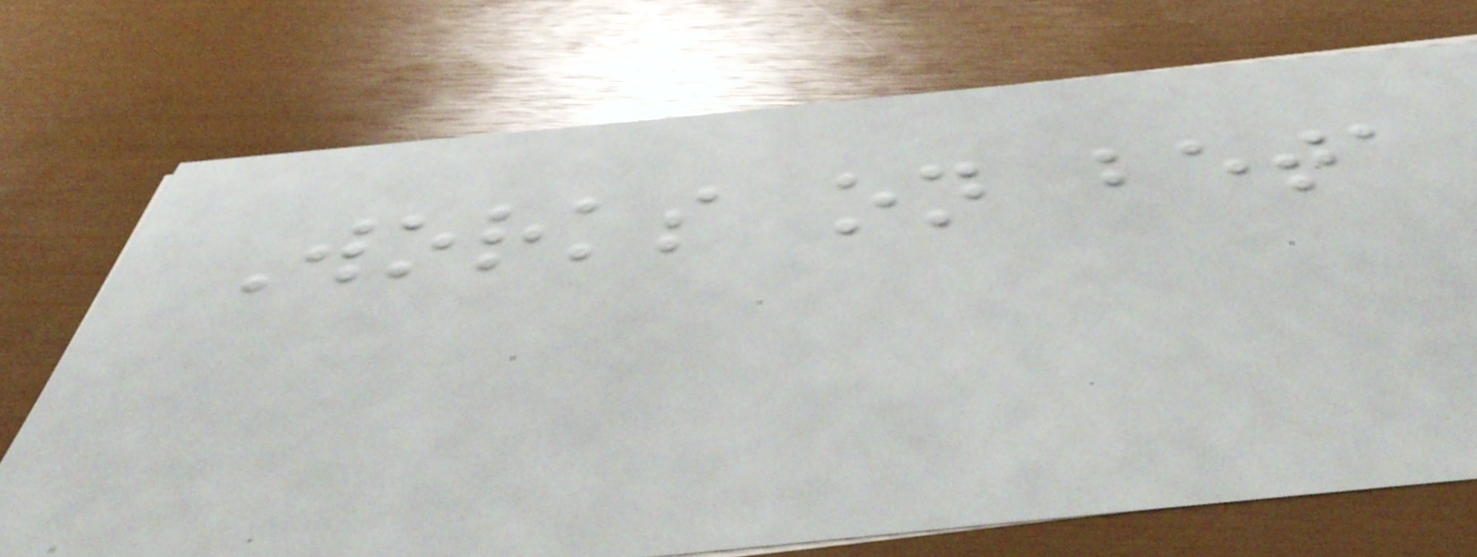Works on beta
